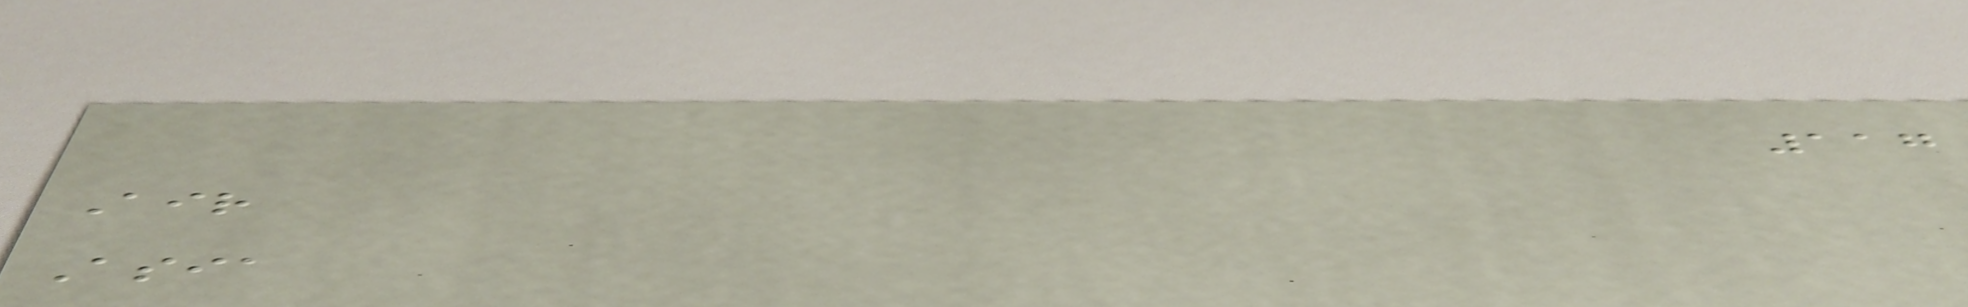117
Air
Asia
